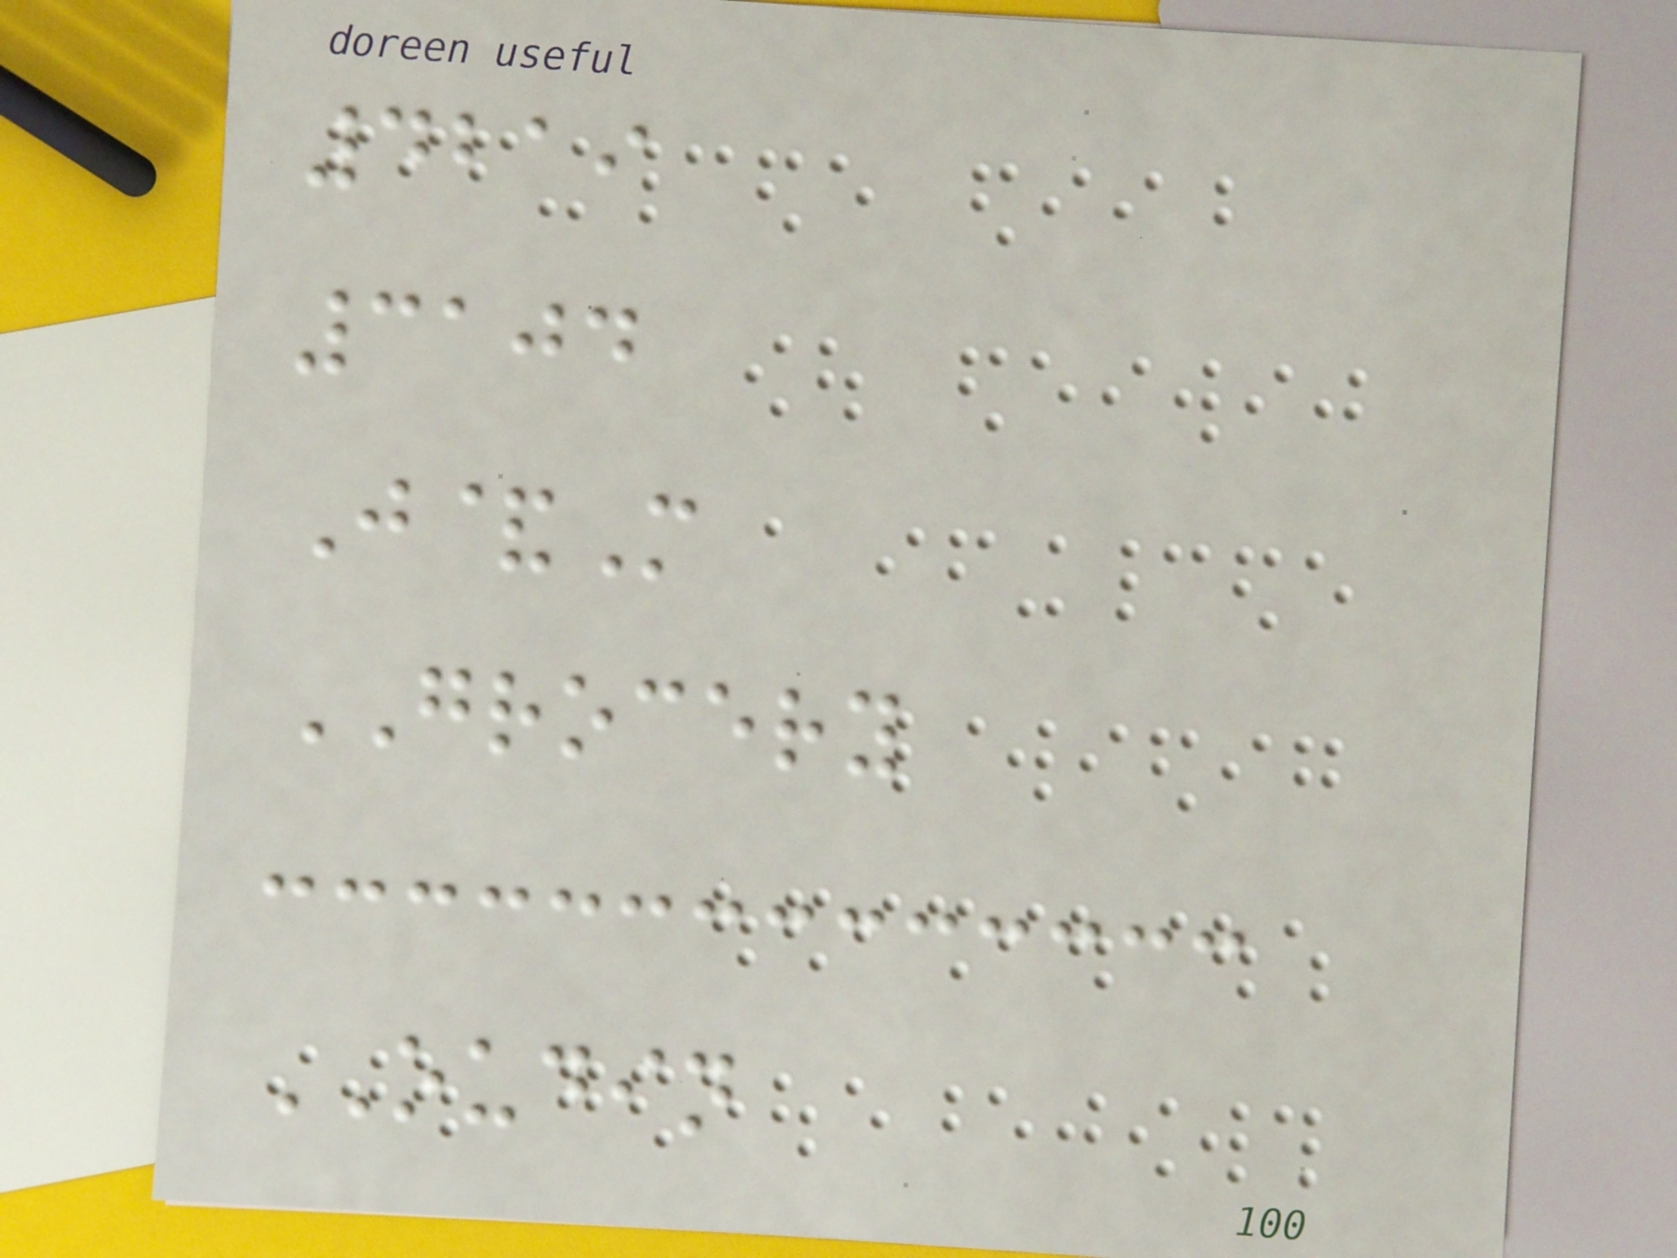4219
3104
J&M
GROCERY
OUDIN
